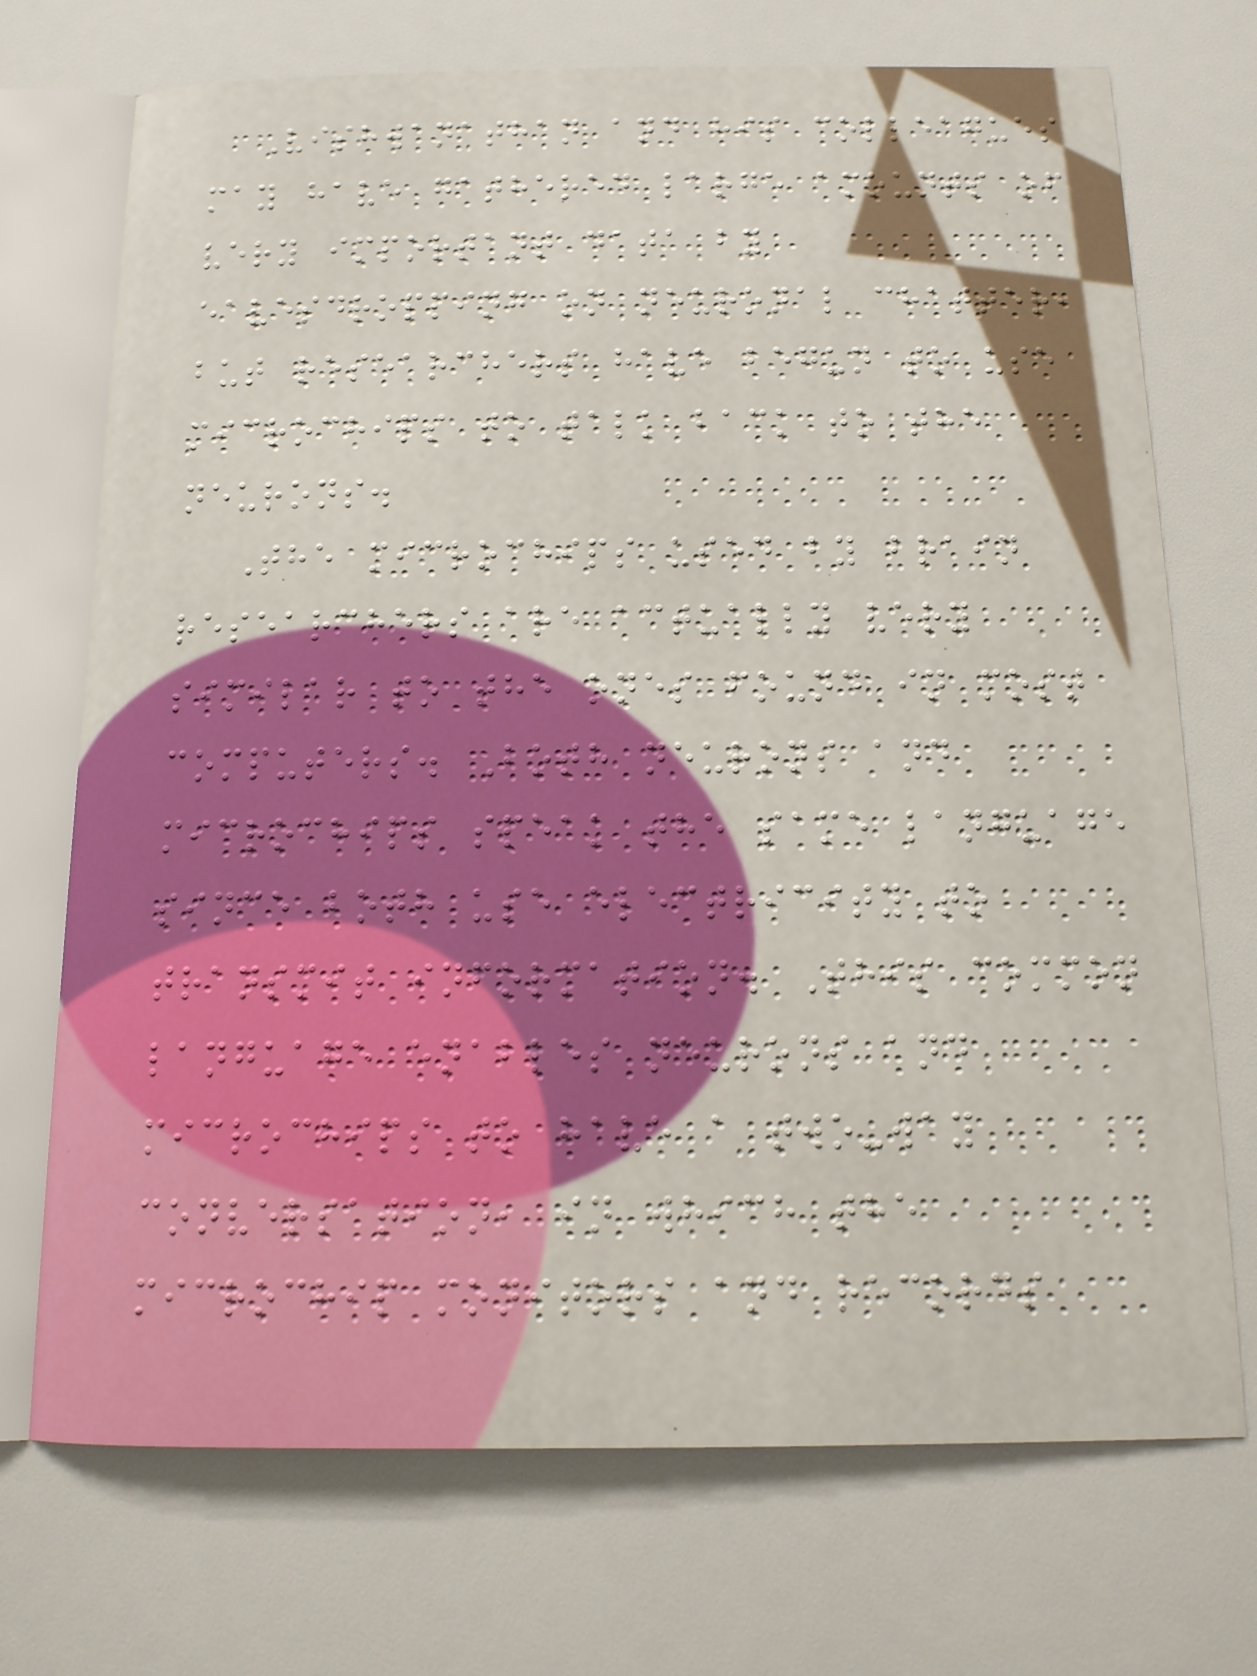Vishwanathan and his colleagues
may have gathered large amounts of
very important data by
eavesdropping on neuronal chatter,
but researchers have begun to use
microchips to talk back to the
neurons.
The microchips used by brain
researchers are actually very
similar to the ones found in most
computers. Both neurons and
microchips speak the same language
since both use electricity to
transmit information. This common
language enables neurons and
microchips to have a two-way
conversation, in which the
microchip monitors and records
